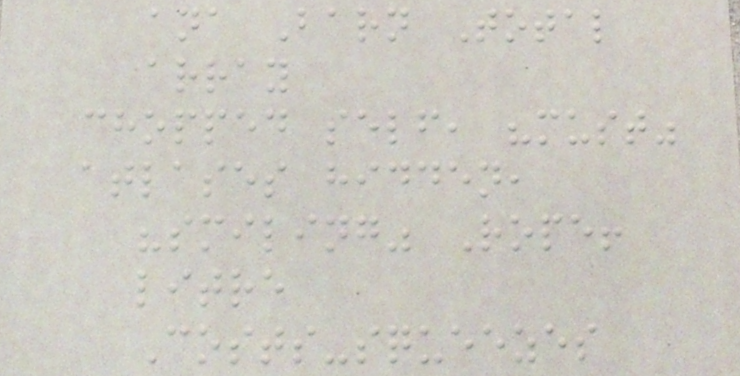ana Barn Total
array
chopped self, "must"
atlases hidden,
"smiling" Rope!
litre
Costs-squeezes
